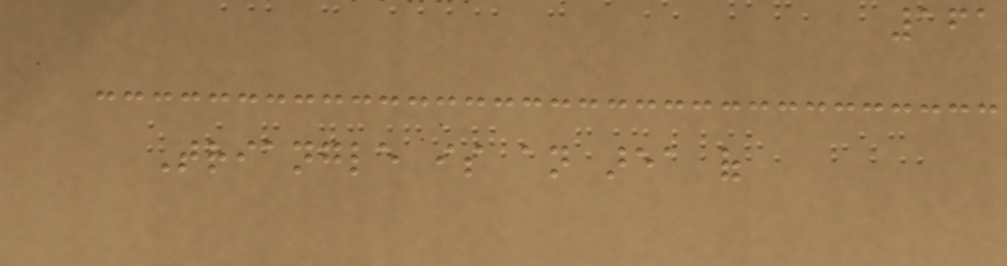161
Triangle is an area of
